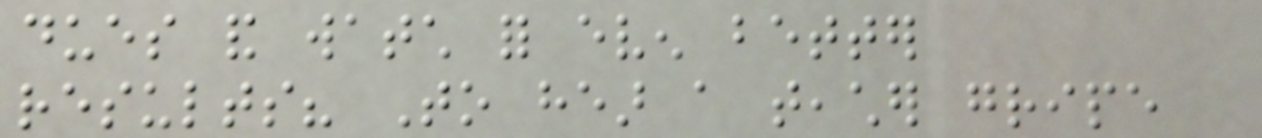dues and watch for even better
results? To hear a teacher gripe
